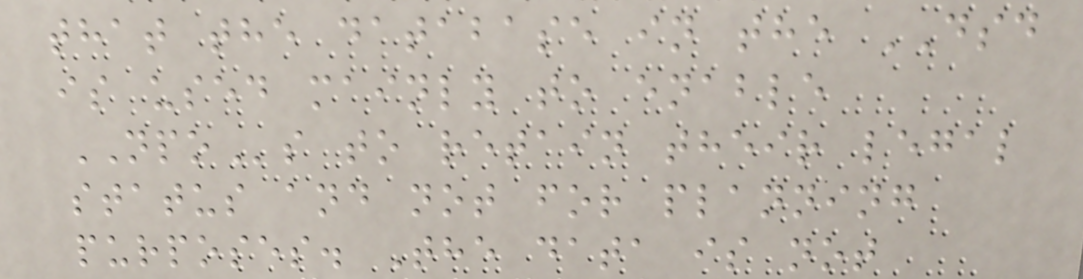that the database in the DSD
is used mainly to enable
NPOs to retain their legal
status and not for planning
purposes. The data is not
